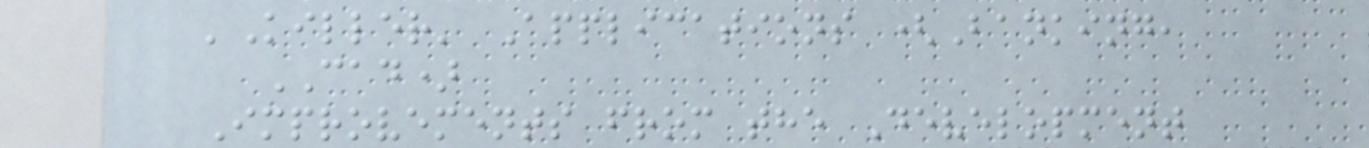'Killer' Applications (Banking,
CAD)
Improvements from the Development
